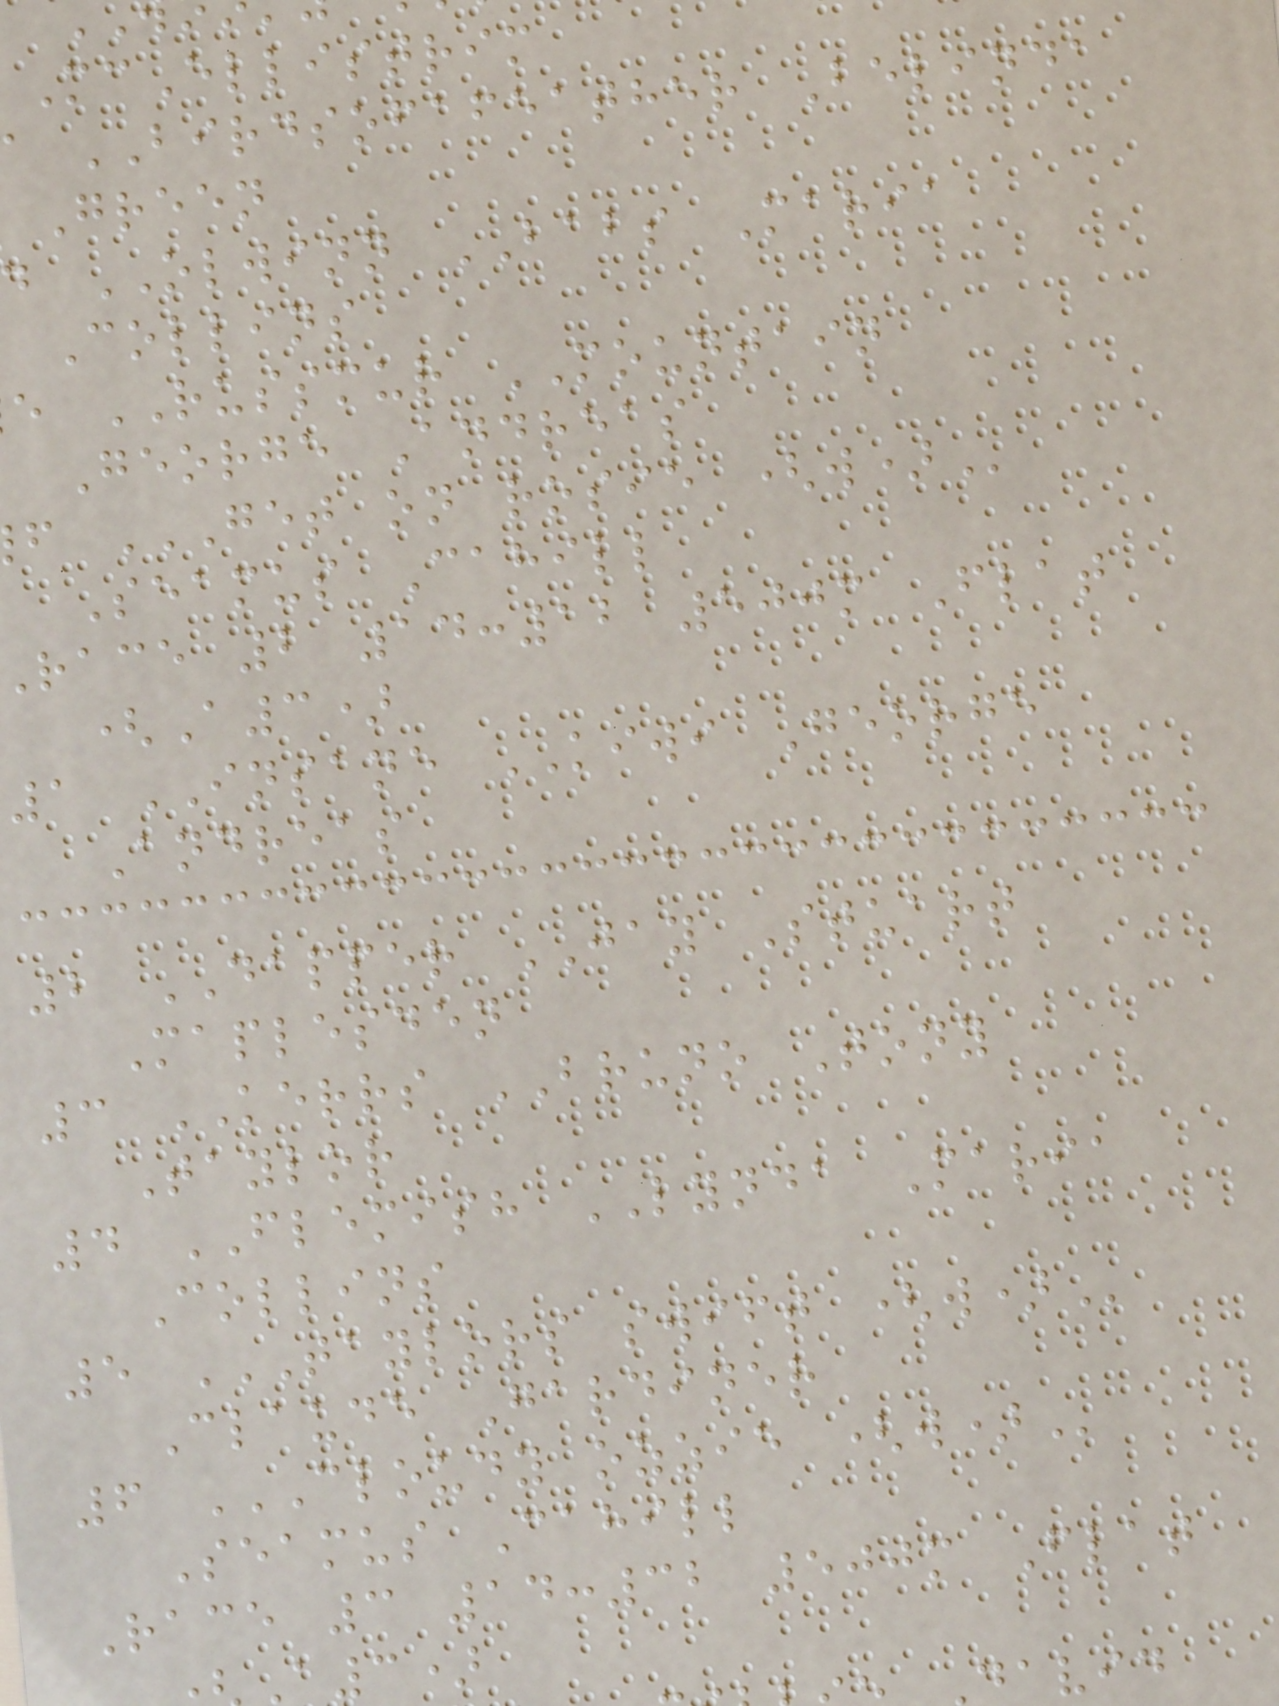McEllistrim
BIRDSOFAFEATHER Belinda
Green
OLWINN BABS Maria
Collins
e RUSSMUR MOUNTAIN
George Andreas
f GET ON ROSIE (W)
Seamus Cahill
race 2 14:12 500m Flat
(A3)
1 INSANE KIWI George
Andreas
2 DAPPER JAY Stuart
Maplesden
3 KERRS BRUNO Tony
Taylor
4 FLEMISH LYNDA Maria
Collins
5 TAYLORS SWIFT (W)
Claude Gardiner
6 CLOUDY OZZIE (W)
Seamus Cahill
Race 3 14:32 500m Flat
a3)
